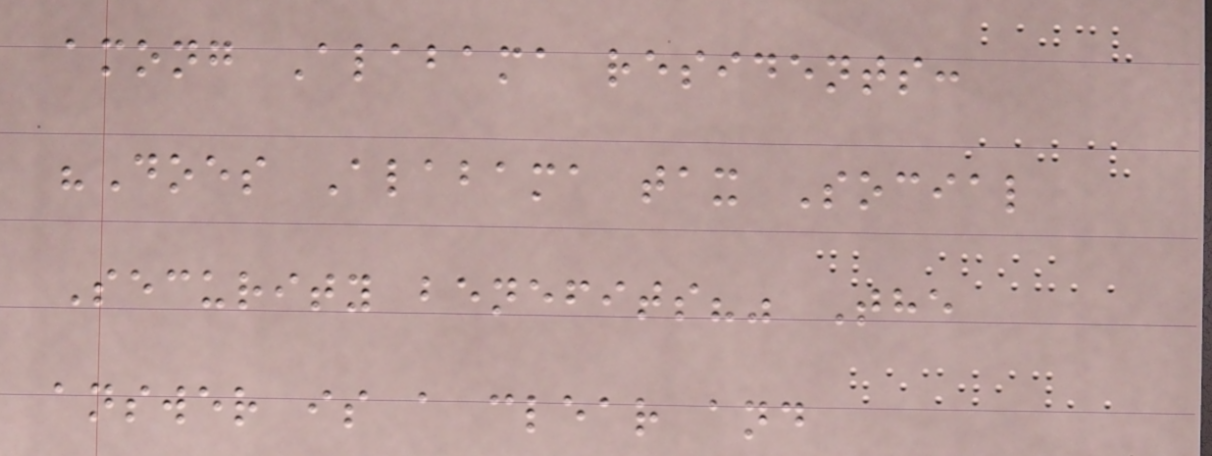among Alabama residents:
"Does Alabama tax Social
Security benefits?" The
answer is a clear and
